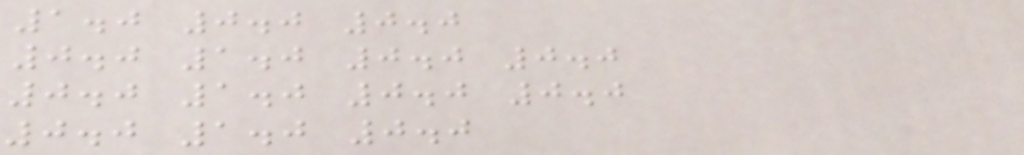1.0 0.0 0.0
0.0 1.0 0.0 0.0
0.0 1.0 0.0 0.0
0.0 1.0 0.0
